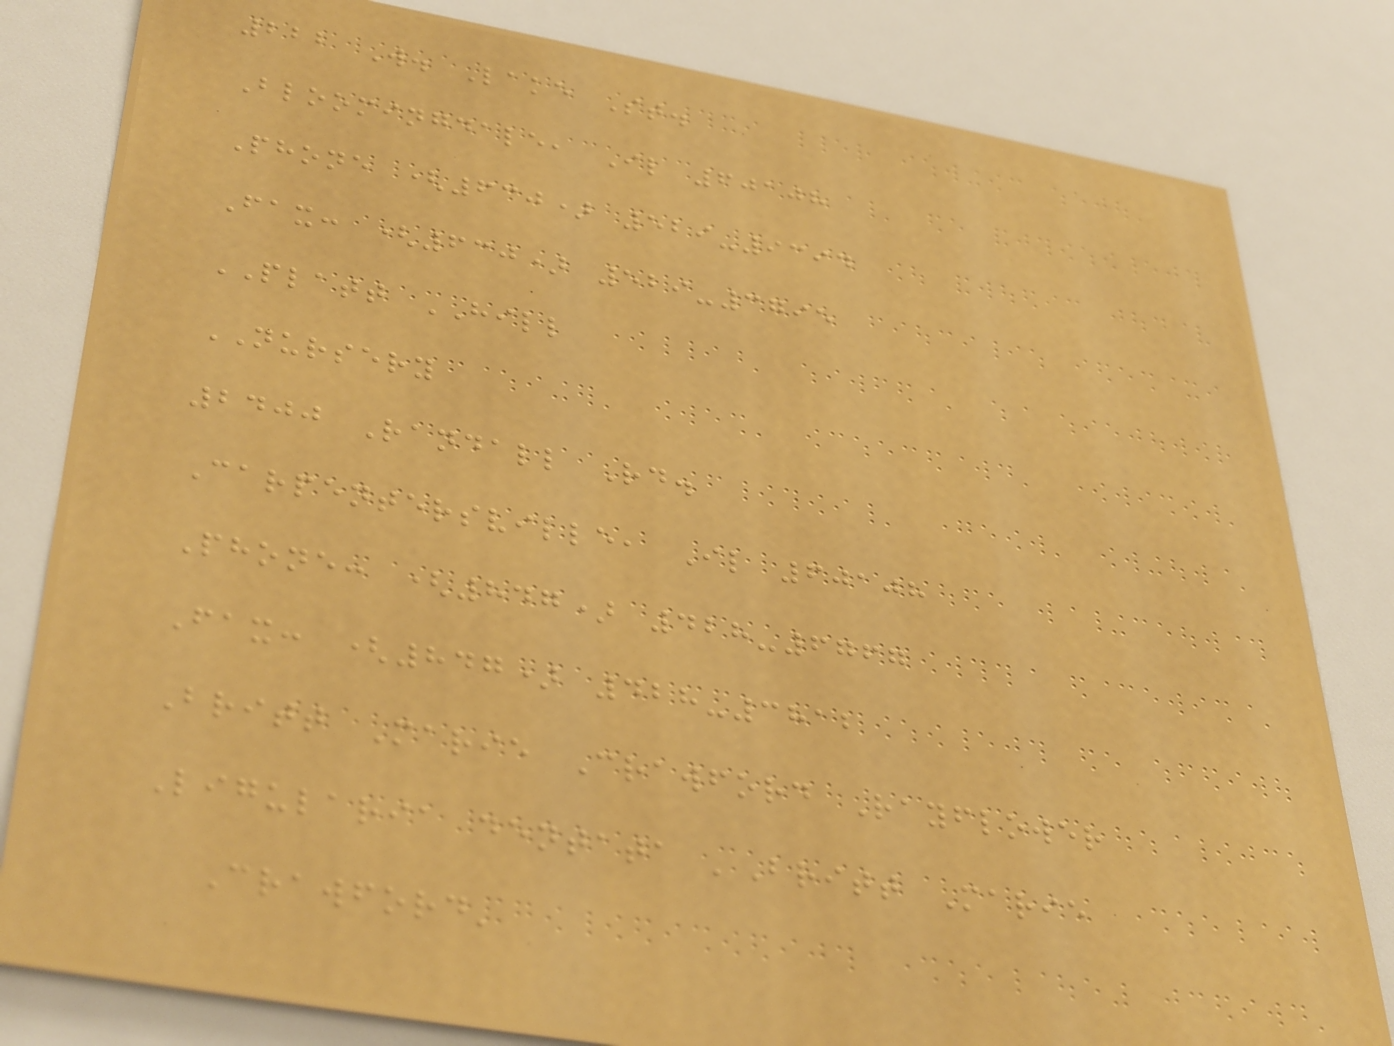222 W. Lake St.
Bloomingdale, Il 60108
Phone (630) 529-9394
Fax: (630) 529-3795
PLATT HILL
NURSERY
2400 Randall Rd.
Carpentersville, Il 60108
Phone: (847) 428-6767
Fax: (847) 428-3812
Britt Marie Crawford Rayflower
Ligularia dentata 'Britt Marie
Crawford'
